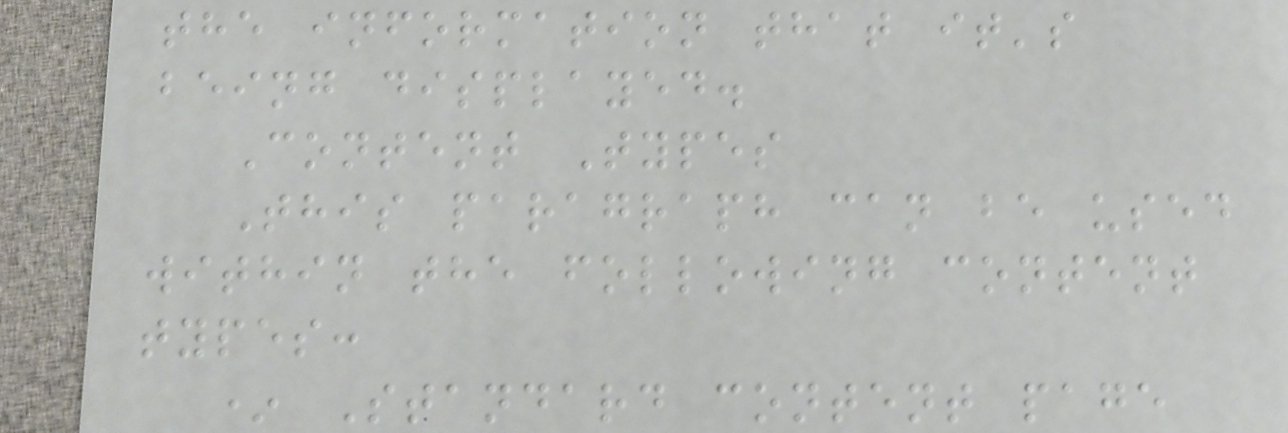the information that it's
being displayed.
Content Types
This paragraph can be used
within the following content
types:
* Standard content page
